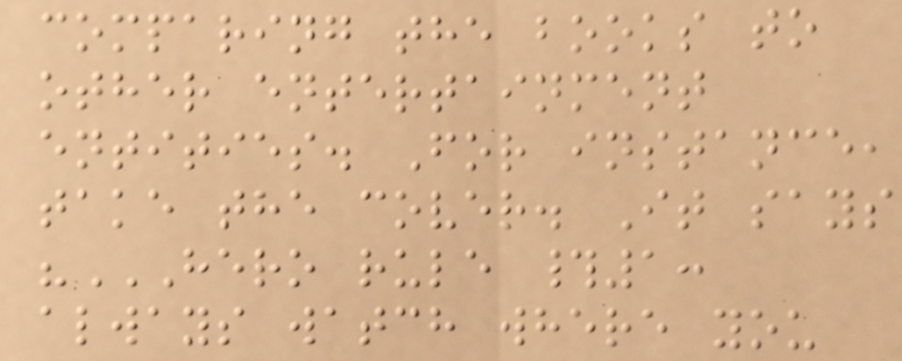comparing the books to
other entertainment
entities. For instance,
take the cover. It says
"HERO RULE #1:
ALWAYS WATCH WHERE YOU
